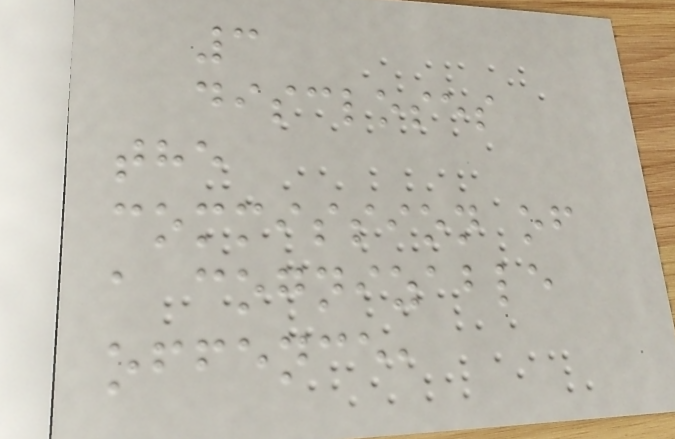3
discloses
the
commission of
a cognizable
offence,
